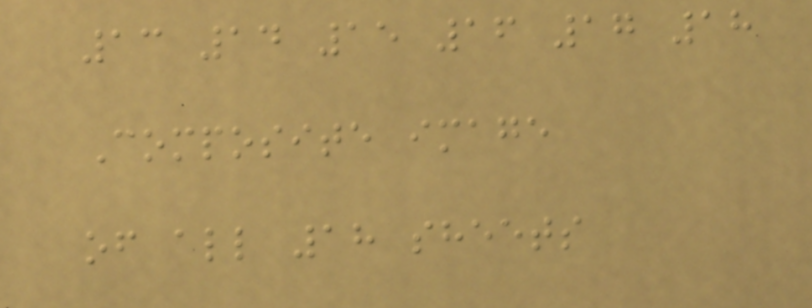13 14 15 16 17 18
Composite image
of all 18 sheets
